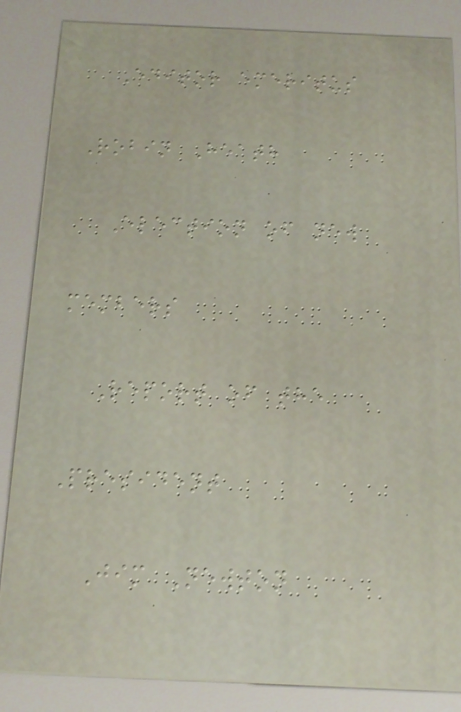Editor emeritus
Robin Heath
Election of new
members
Report of the
President
Jim Newton
